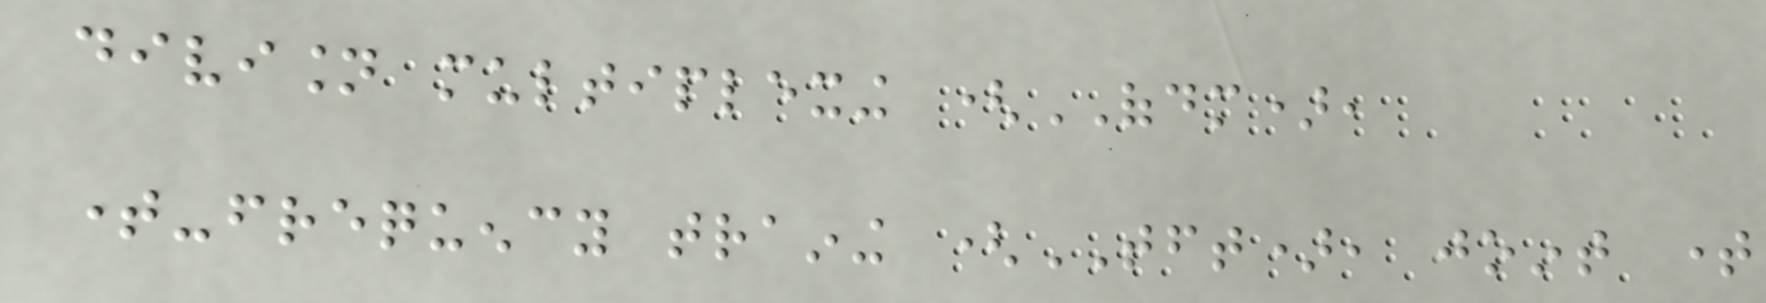division multiplexing (OFDM),
time-frequency training (TFT), joint time
